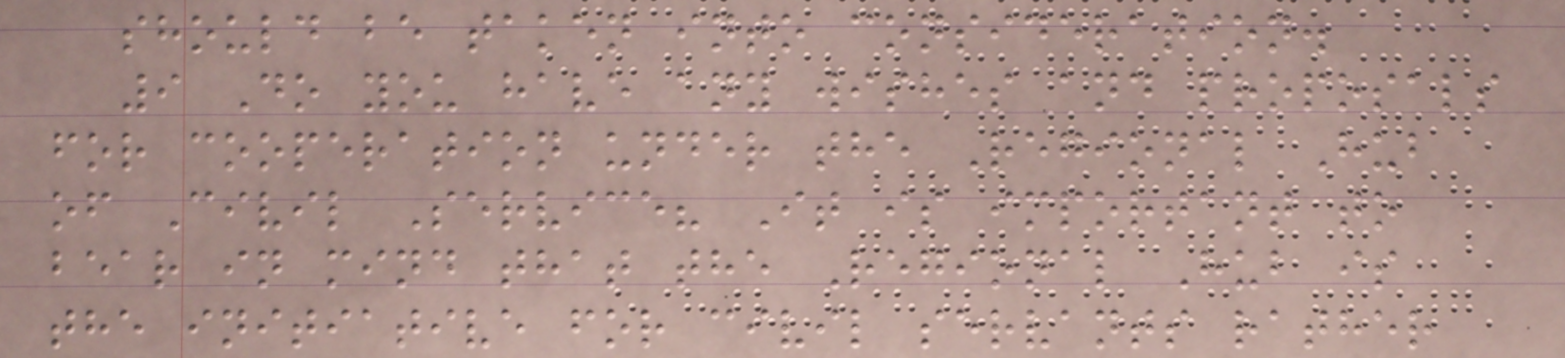should be taken into consideration.
9 Do you have any wishes and proposals
for cooperation under the Regional Hub
of Civil Service? It is important to
bear in mind that the Regional Hub is
the initiative for civil servants rather
